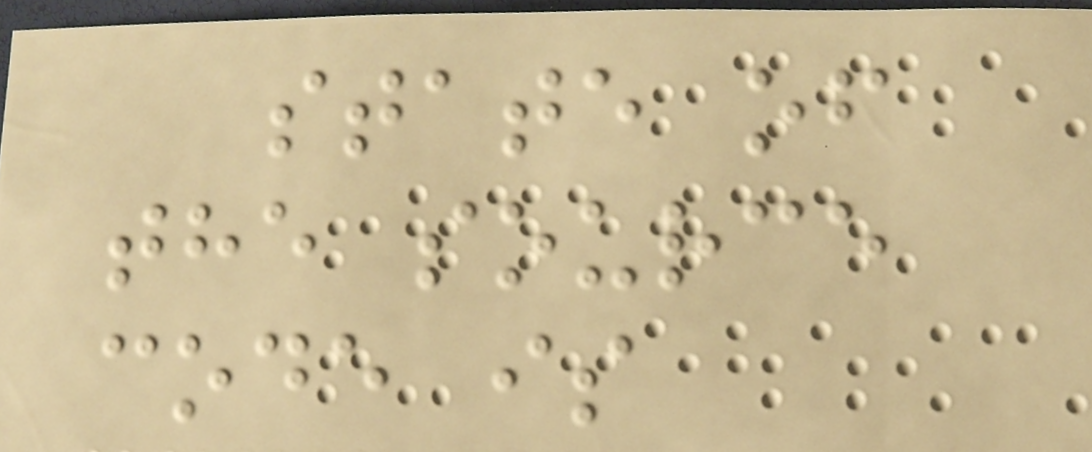state of
the source
code is
